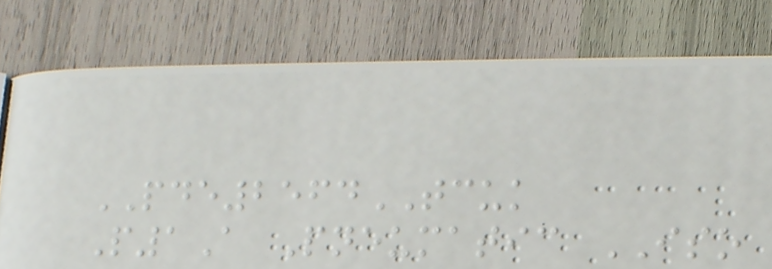PDE2564TCUK
P1A Pneumatic ISO
